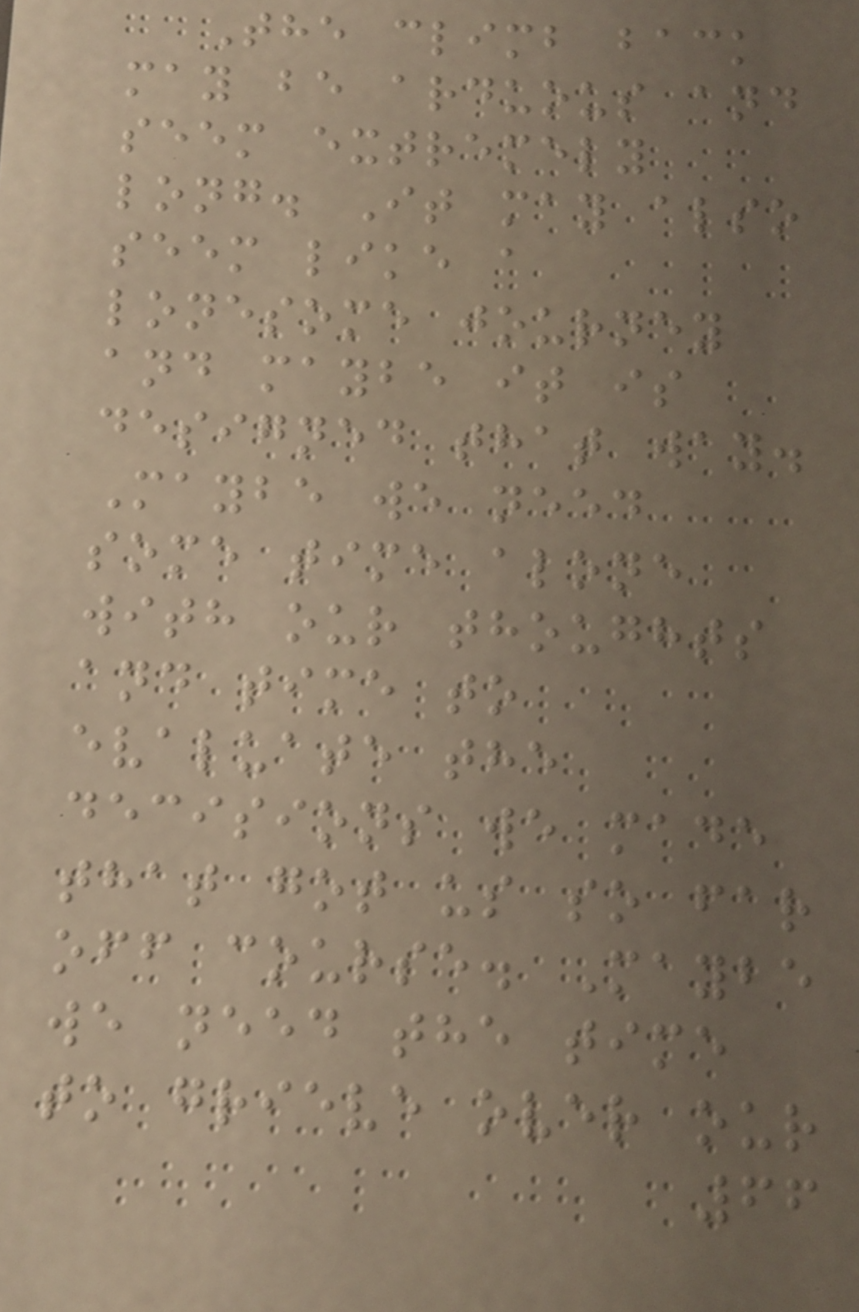The climb back
may be arduous and
seem extremely
long. It may also
seem like a
lonesome journey
and maybe it is
designed that way.
Maybe we need
some time alone
with our thoughts
and time to
evaluate the
decisions we made
that got us so far
off course. Maybe
we need the time
to grieve over our
66
